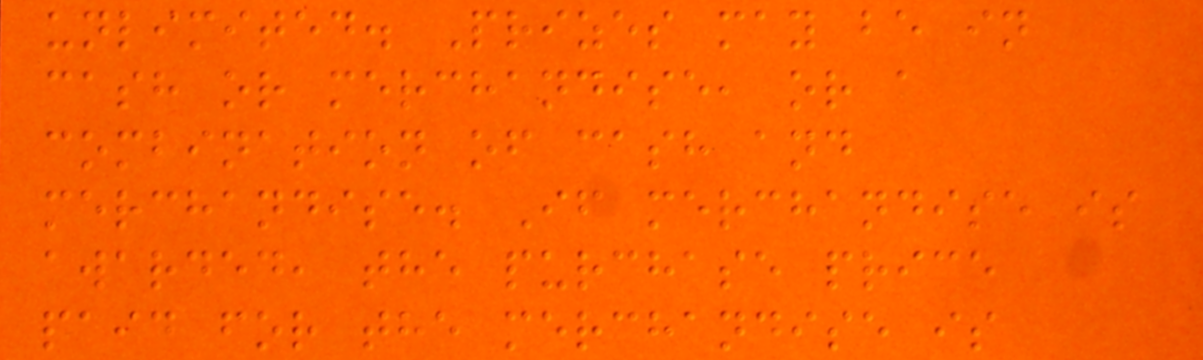unlimited. Prizes may be in
cash or merchandise, or a
combination of cash and
merchandise. If merchandise is
awarded, the purchase price
paid for the merchandise is
